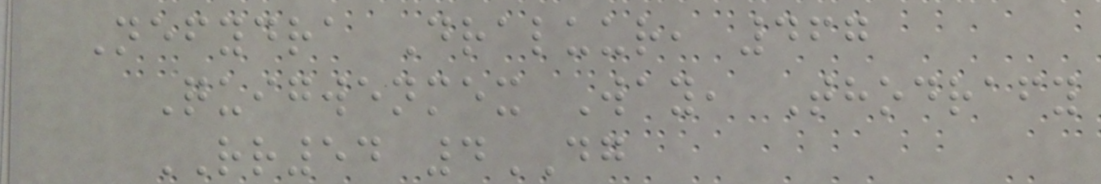Nefydra Draluur, 467
Quigwenmex Way, Thodrafy
RR54 4DG
